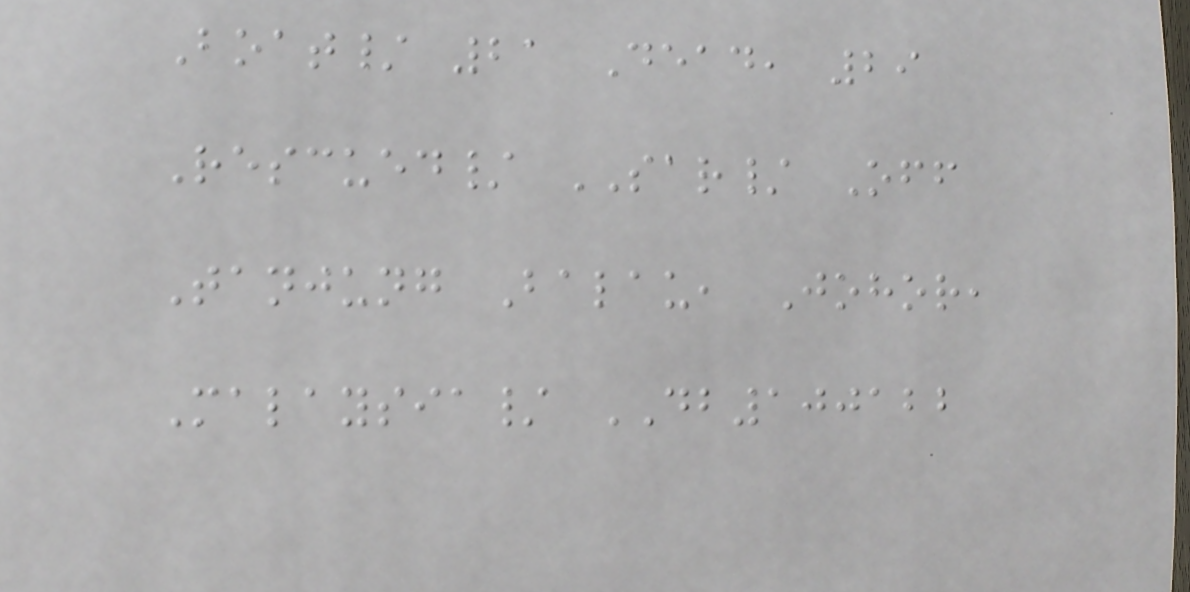Boat/ 21 Dead, 29
Rescued/ SAR/ Off
Tanjung Balau, Johor,
Malaysia/ DB100122
